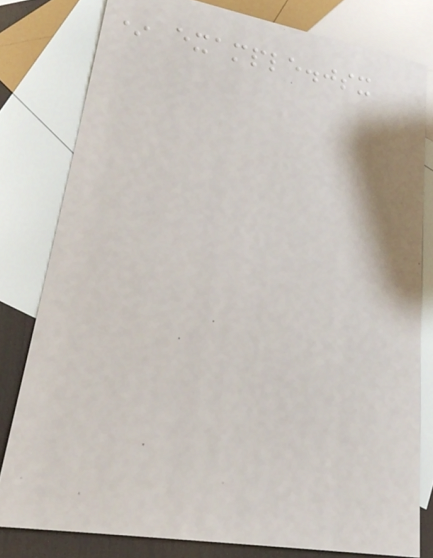* example.jsx
